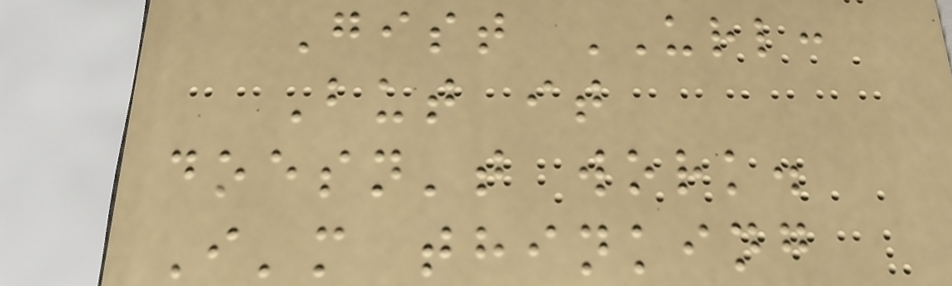Gist URL:
But it
doesn't work.
I'm thinking
